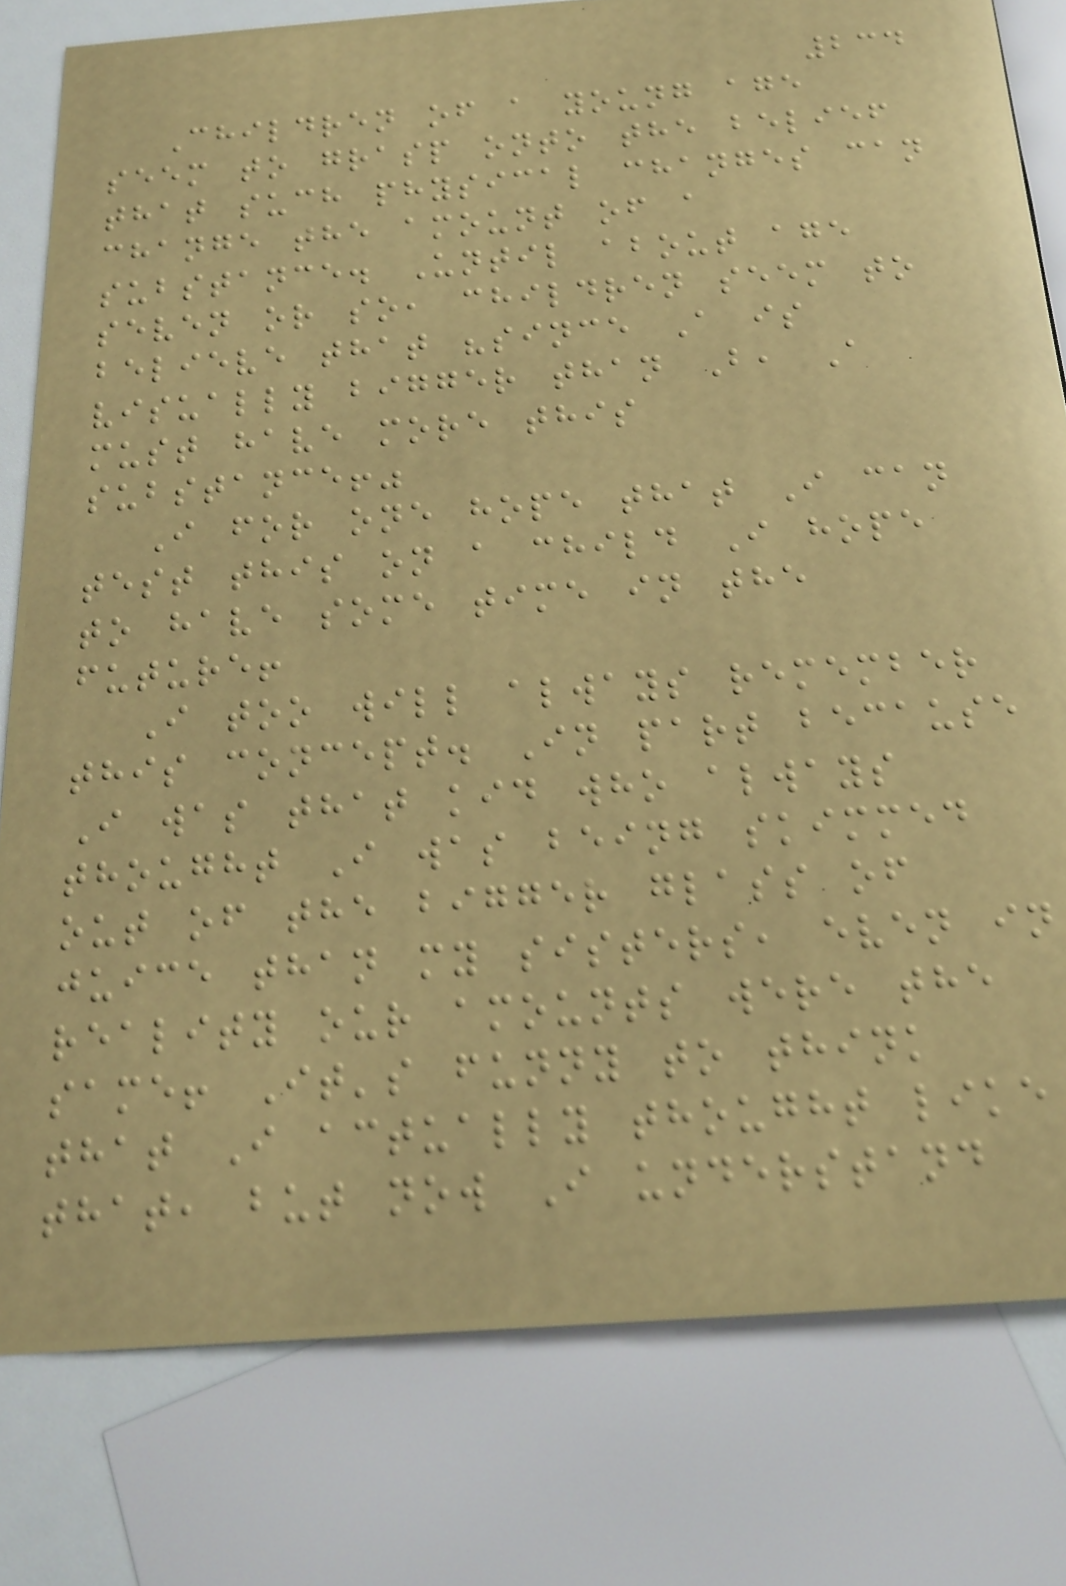234
Children of a young age
seem to grasp onto the belief
that such physical changes can
change the amount of a
substance. Until about age
seven or so, children seem to
believe that "since A is
visually bigger than B, A
must have more this
substance!"
I for one hope that I can
test this on a child I hope
to have some time in the
future!
I too will always remember
this concept. In part because
I was that kid who always
thought I was being skimmed
out of the bigger glass of
juice than my sisters, even in
reality our amounts were the
same! It's funny to think
that I actually thought like
that, but now I understand
